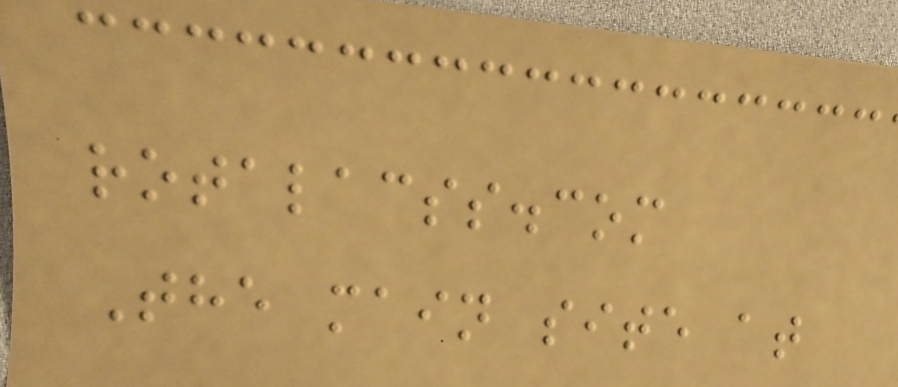rotalacss.com
The main site at
